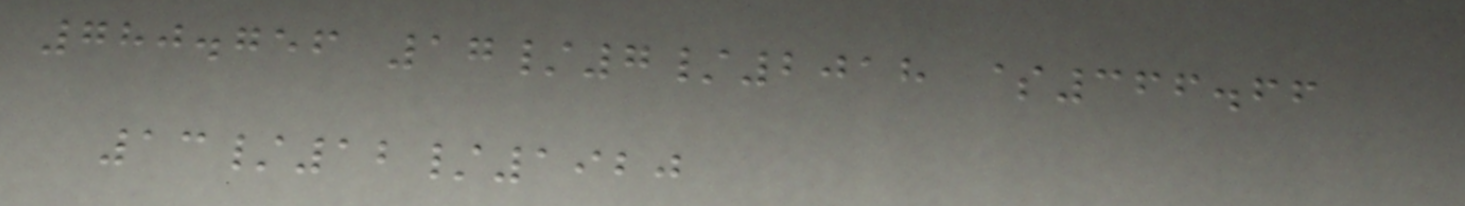780.756 17/7/2018 $366.66
13/12/1920
